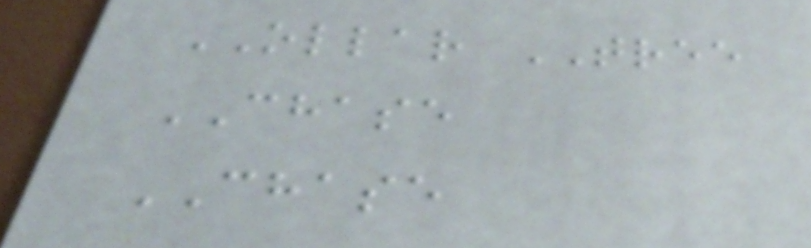OLLAR TREE
CHASE
CHASE
